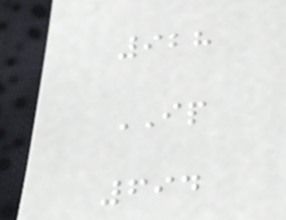928
IP
694
